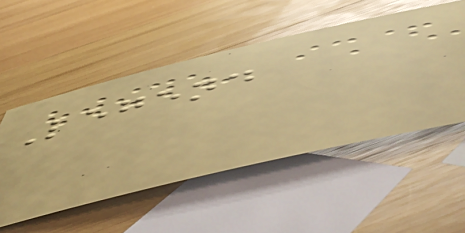Legend
